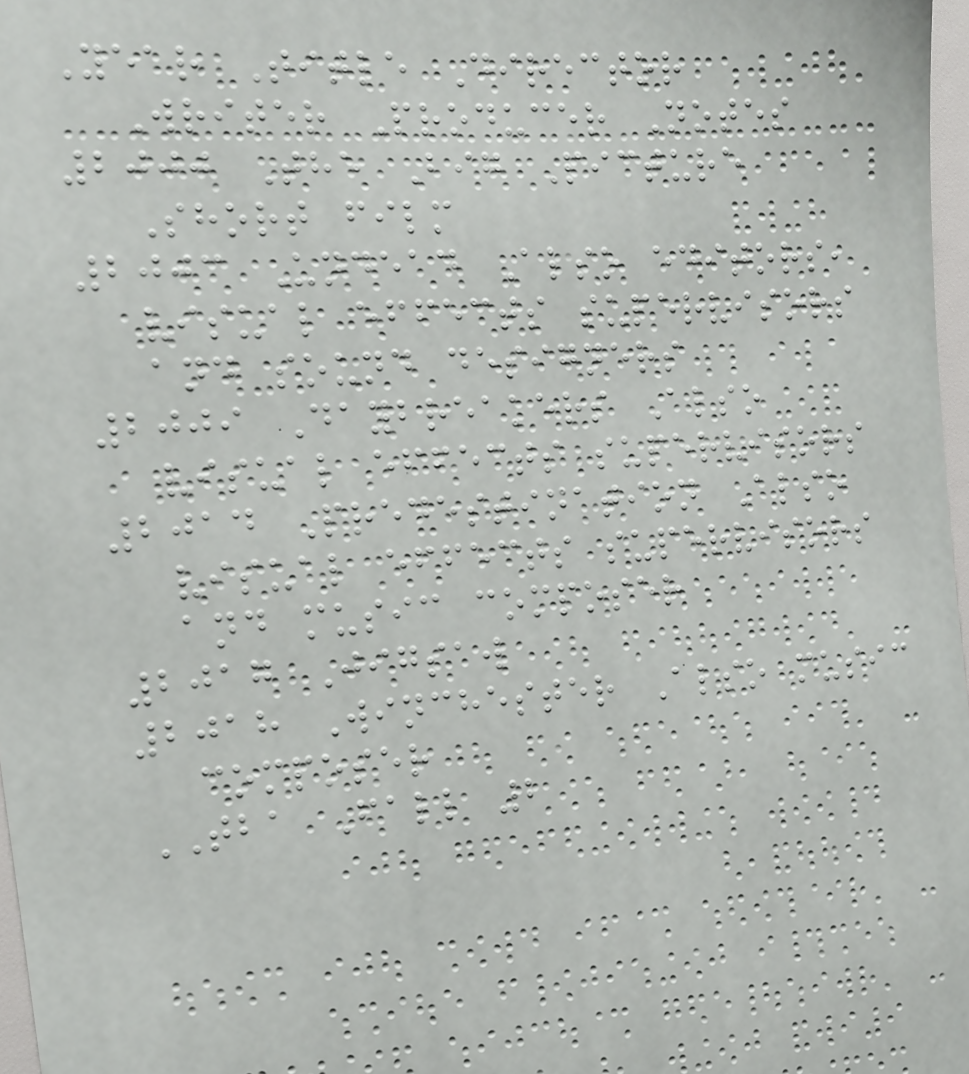Year Title Director
Writer Producer Notes
2000 The Big Picture
Short film
2003 Undead Also editors,
visual effects supervisors
and sound designers
2009 Daybreakers Also
visual effects supervisors
2014 Predestination Also
visual effects supervisors
and music composer
2017 Jigsaw
2018 Winchester Also music
composer
TBA Fall 2
